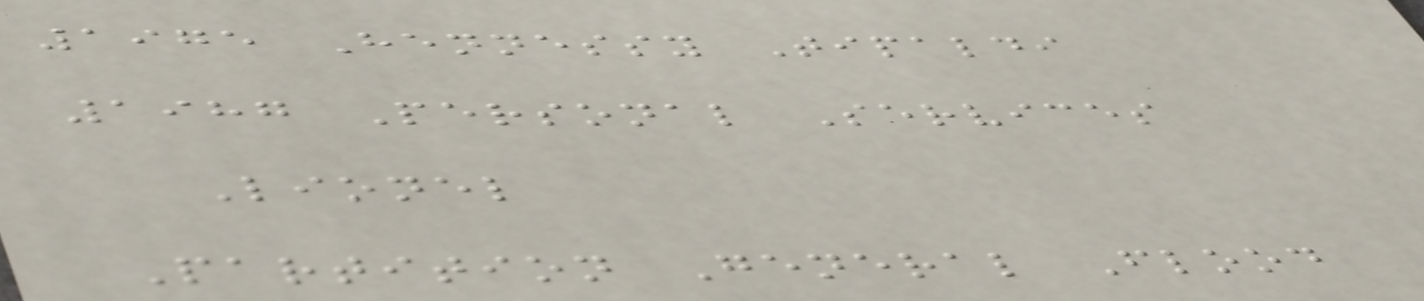1975 Hennessy Tipaldi
1987 Personal Services
Lionel
Partition General Flood
